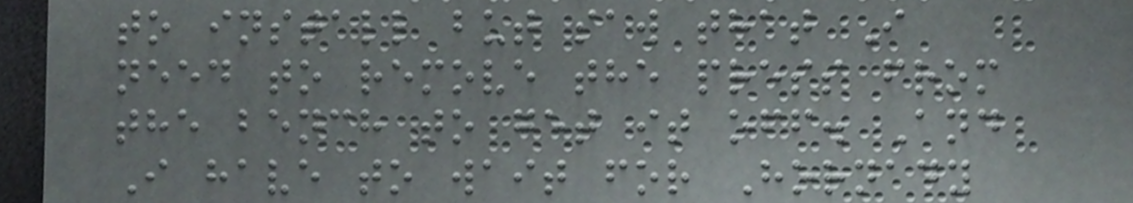to install but saw that I
need to remove the press from
the bench to get it off. And
I have to wait for Hornady
